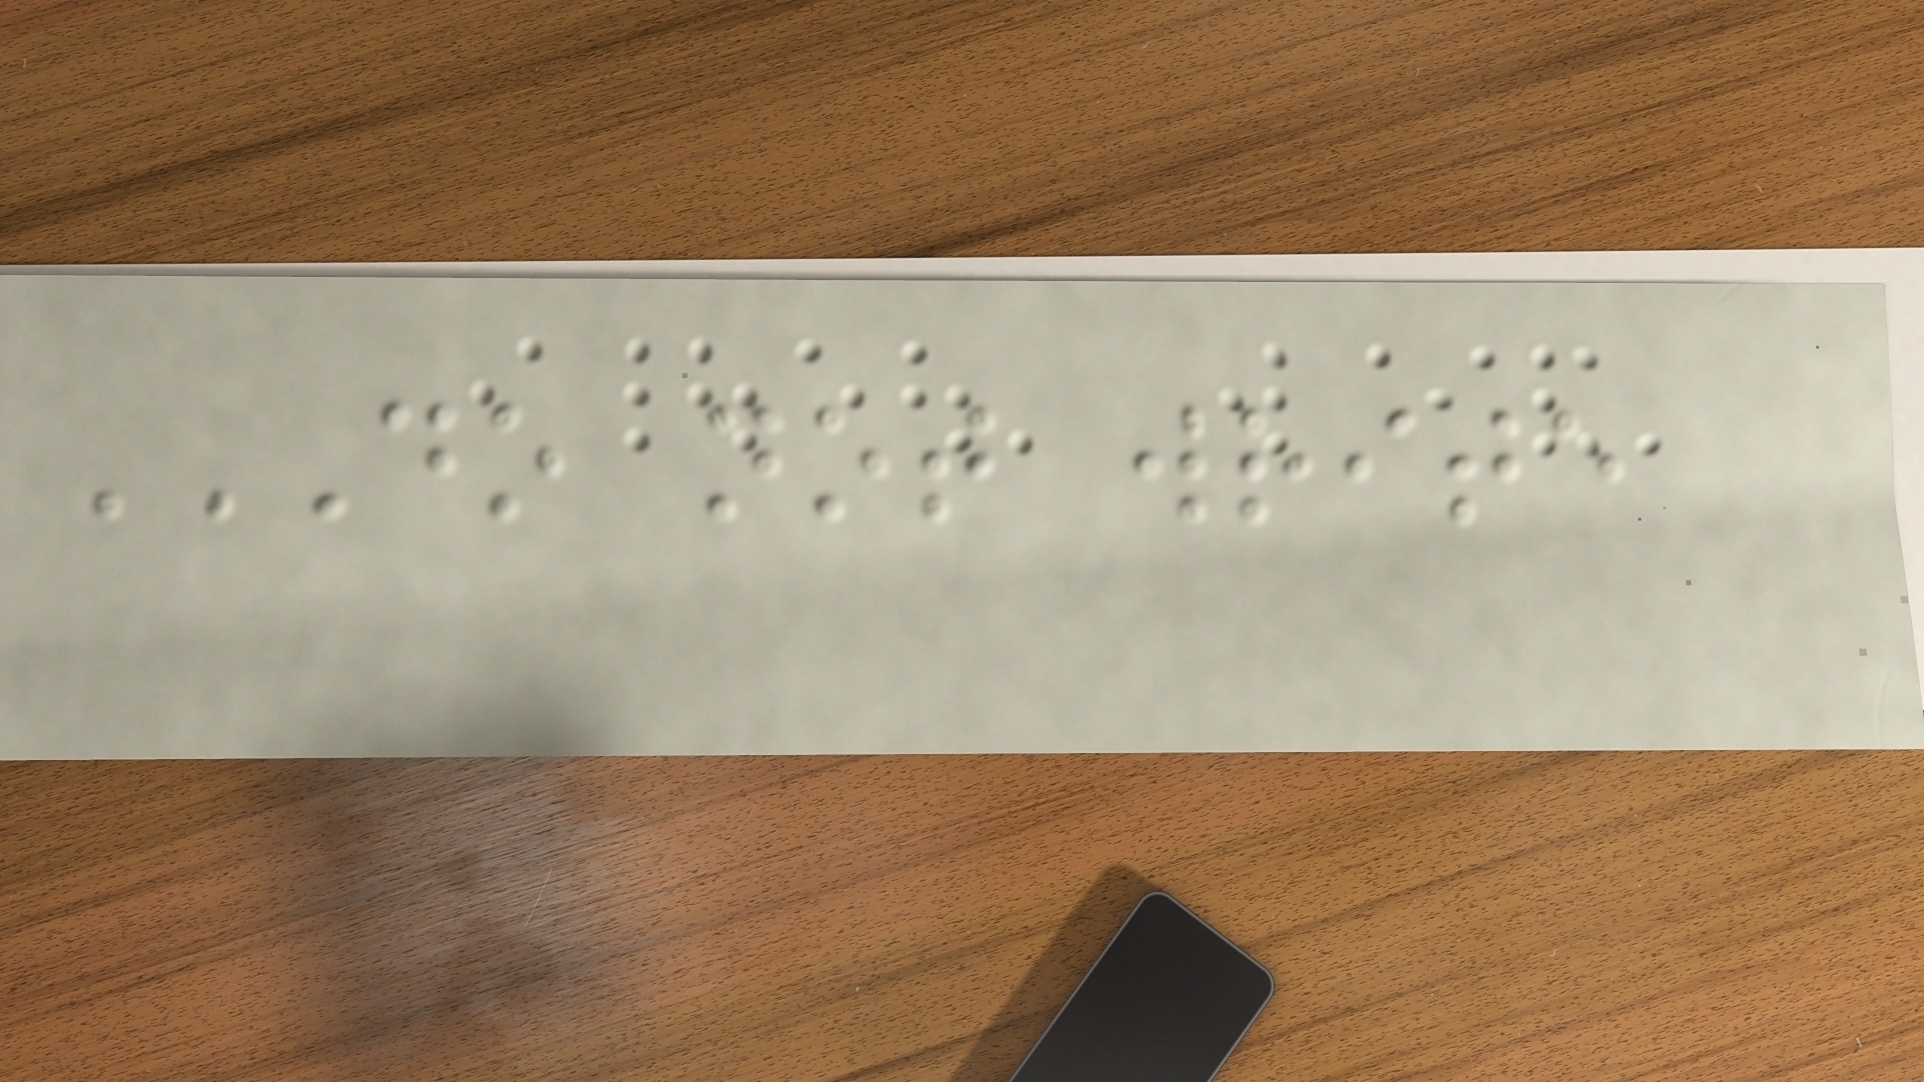DO NOT WRITE
